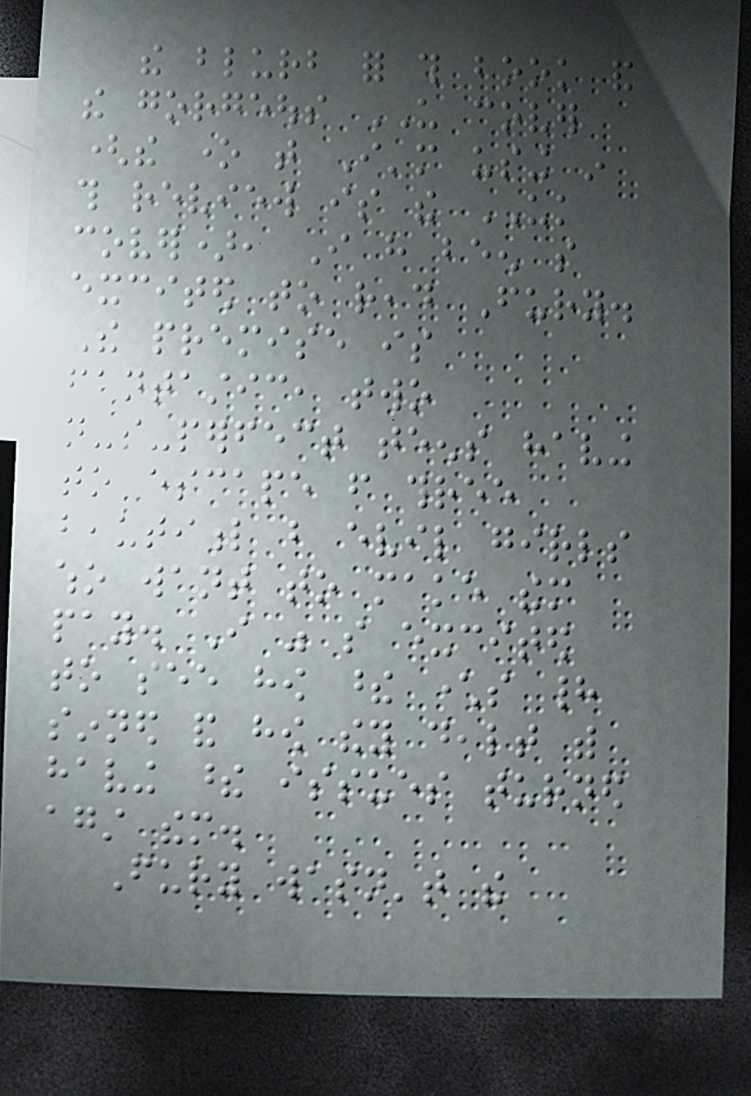the blurb for this book and
the gorgeous US cover
(the one that I'm using in
this review is the UK
cover), I have been so
excited to read Fury.
The premise is
fantastic, two
not-so-perfect teens having
to escape from three
beautiful but evil girls
who want to make them
pay. I was so excited
to see how these characters had
sinned and how they dealt with
having these issues turned
against them.
Fury wasn't the
